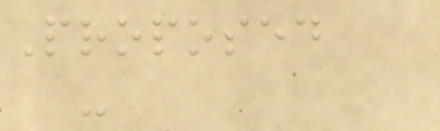Proposed
-
